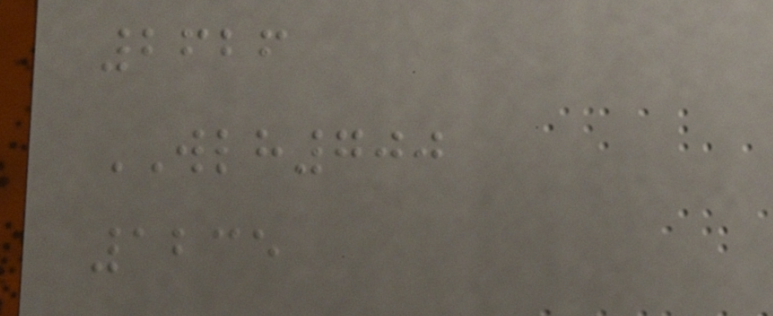2626
WLH700
1235
